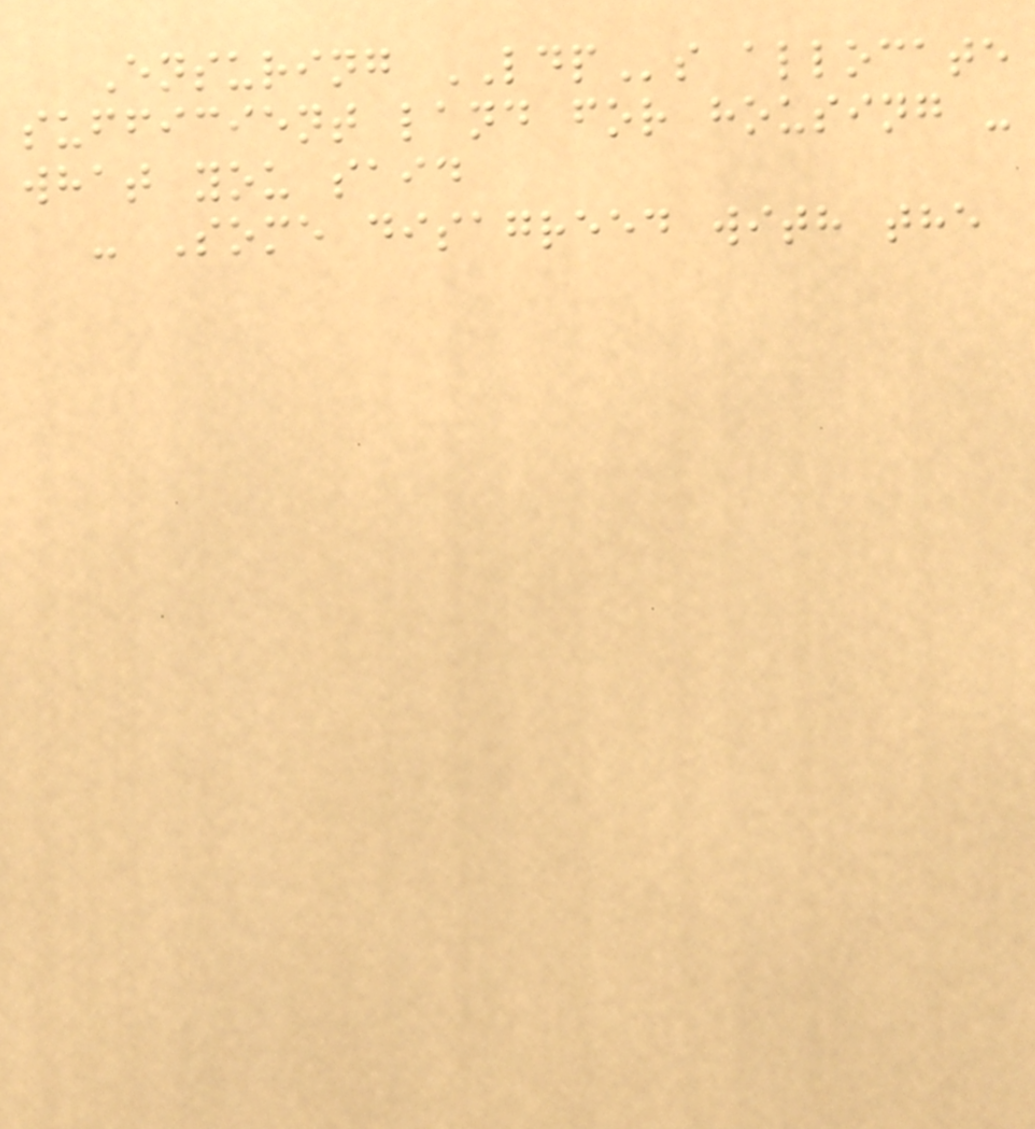Ensuring LDPs allocate
sufficient land for housing -
what you said
- Some disagreed with the
